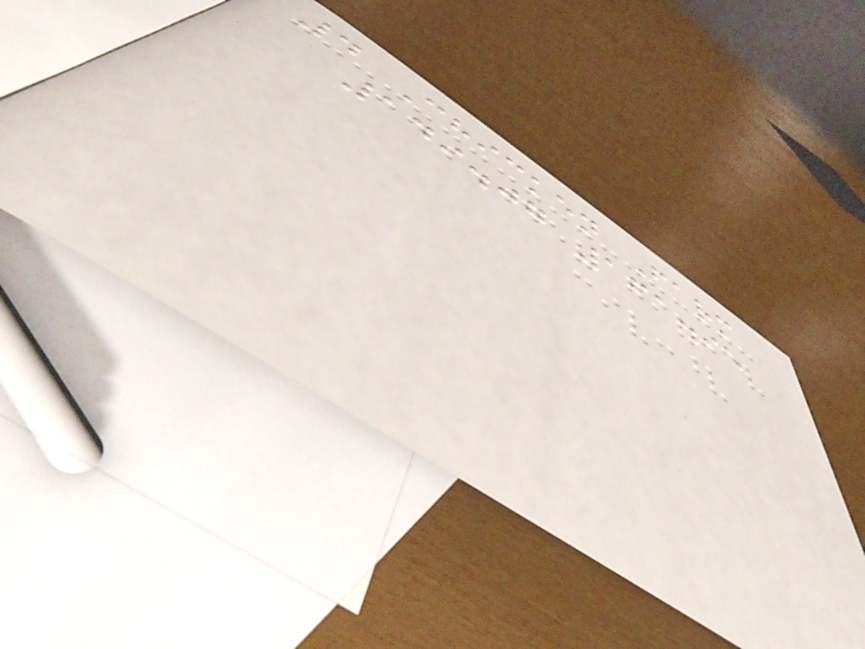4 Chicken Farm
149.07 161.95
